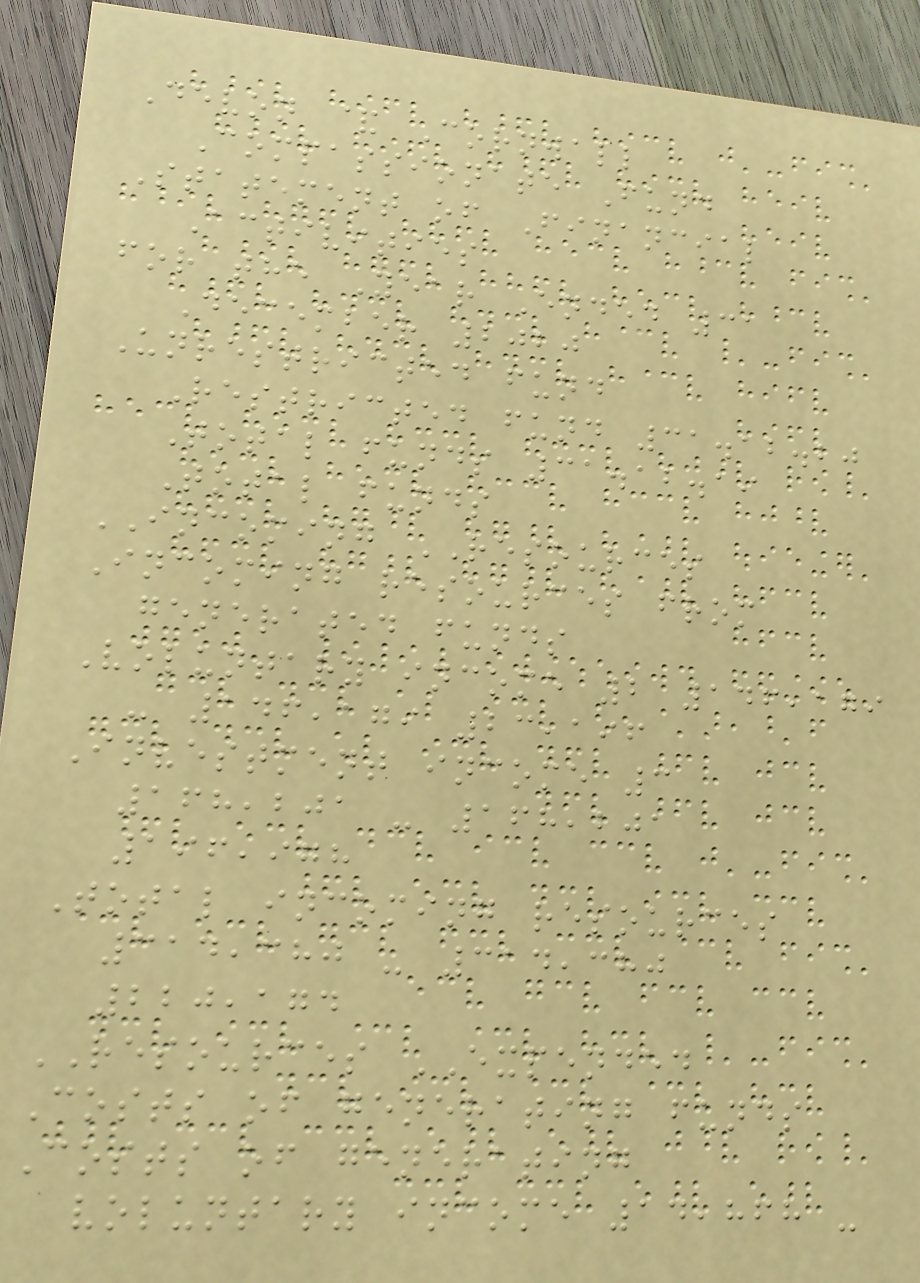Devon & Cornwall
Compassionate Fund
Statement of Financial
Activities
for the Year Ended 31
December 2020
Unrestricted fund
Restricted fund 31.12.20
Total funds 31.12.19
Total funds
INCOMING RESOURCES
Incoming resources from
generated funds
Voluntary income 2 146,179
- 146,179 23,196
Investment income 3
168,201 - 168,201
196,978
Total incoming resources
314,380 - 314,380
220,174
RESOURCES EXPENDED
Costs of generating funds
Costs of generating
voluntary income 14,868 -
